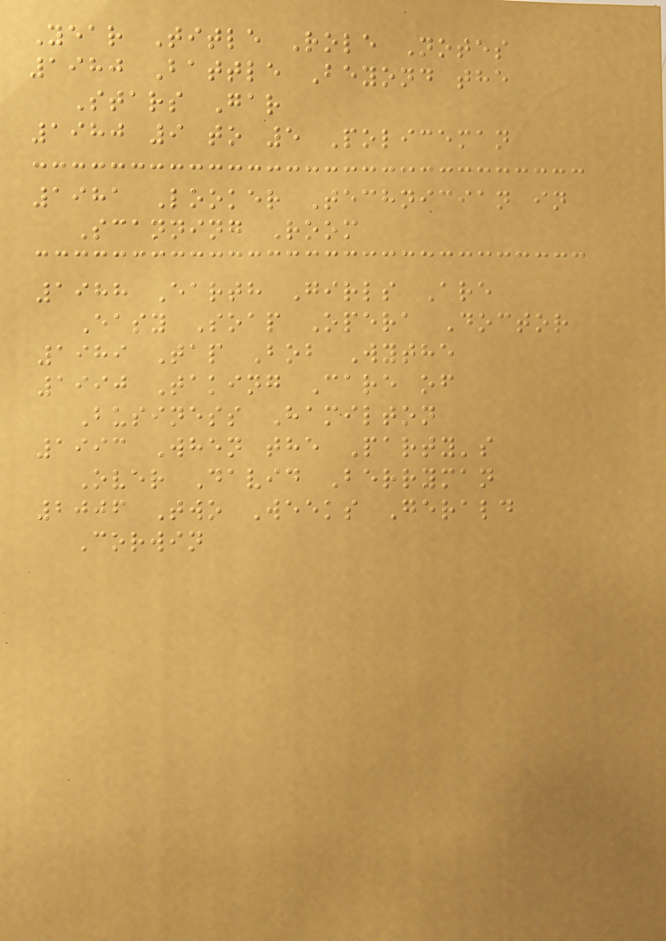Year Title Role Notes
1980 Battle Beyond the
Stars Gar
1980 9 to 5 Policeman
1981 Looker Technician in
Scanning Room
1988 Earth Girls Are
Easy Soap Opera Doctor
1989 Tap Bob Wythe
1990 Taking Care of
Business Hamilton
1993 When the Party's
Over David Berryman
2006 Two Weeks Gerald
Corwin
